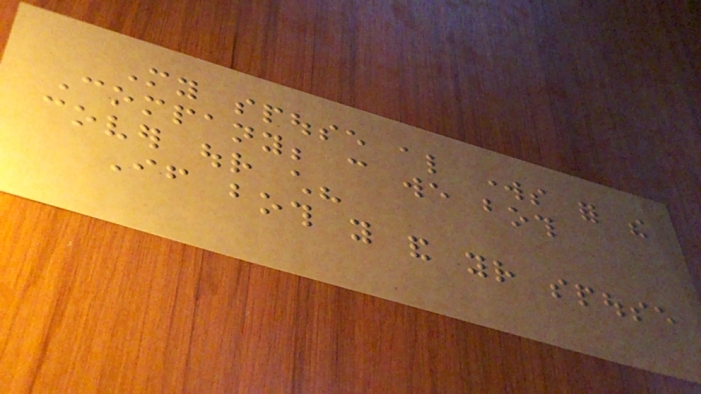My spouse also works for the
Company; can we both
cover our child?
If both you and your spouse
